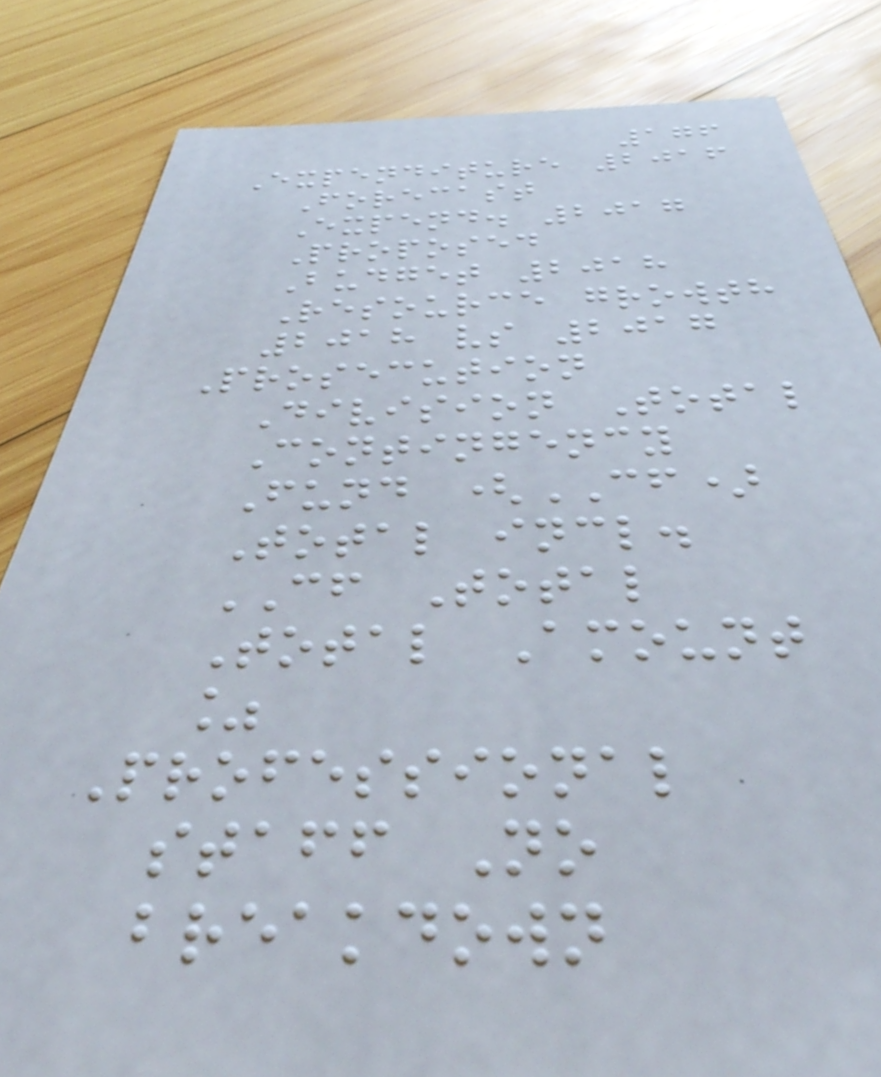176
Expenditure 2016
Forecast
Expend. 2017
Proposed
Budget 2018
Resource growth
2018 vs 2017
Prosecution
Division Total
Contingency
Fund (CF)
Total incl.
CF Total
Total Amount
%
Professional
staff No
breakdown
